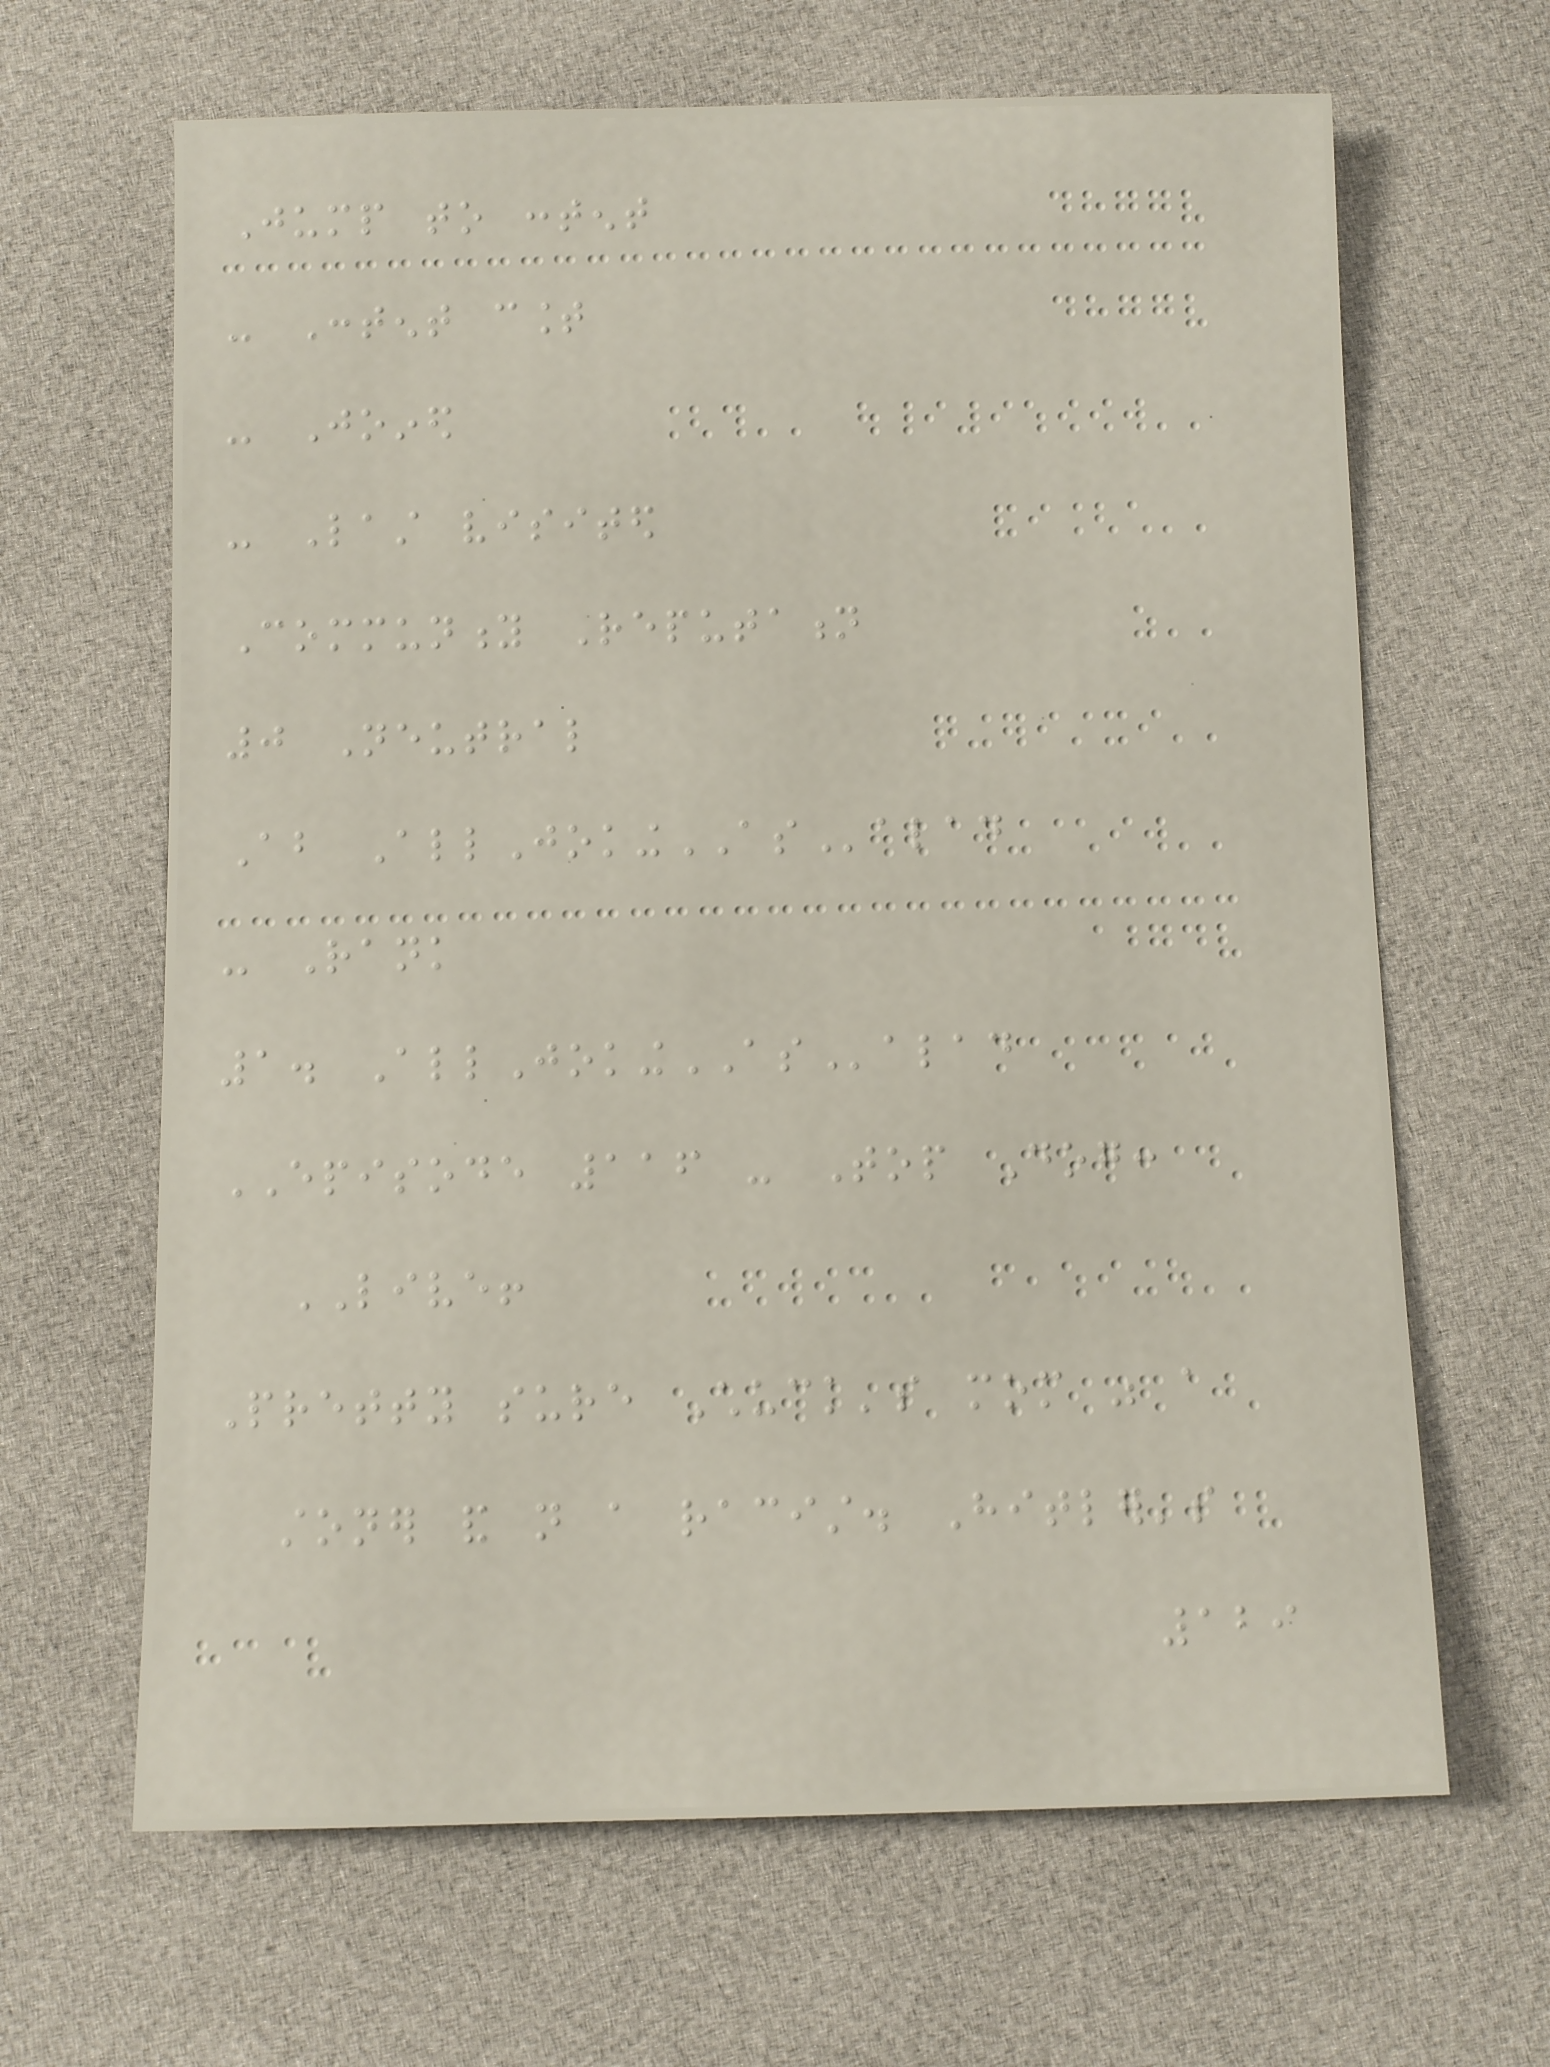Jump to content
- Content count
- Joined
- Last visited
Community Reputation
0 Neutral
About AllJokingASalad
- Rank
1. AllJokingASalad
EPISODE 116 - Top Dog:
LIVE!
Pretty sure Chuck's mom was a
stoner and not a racist. Hitler's
129
